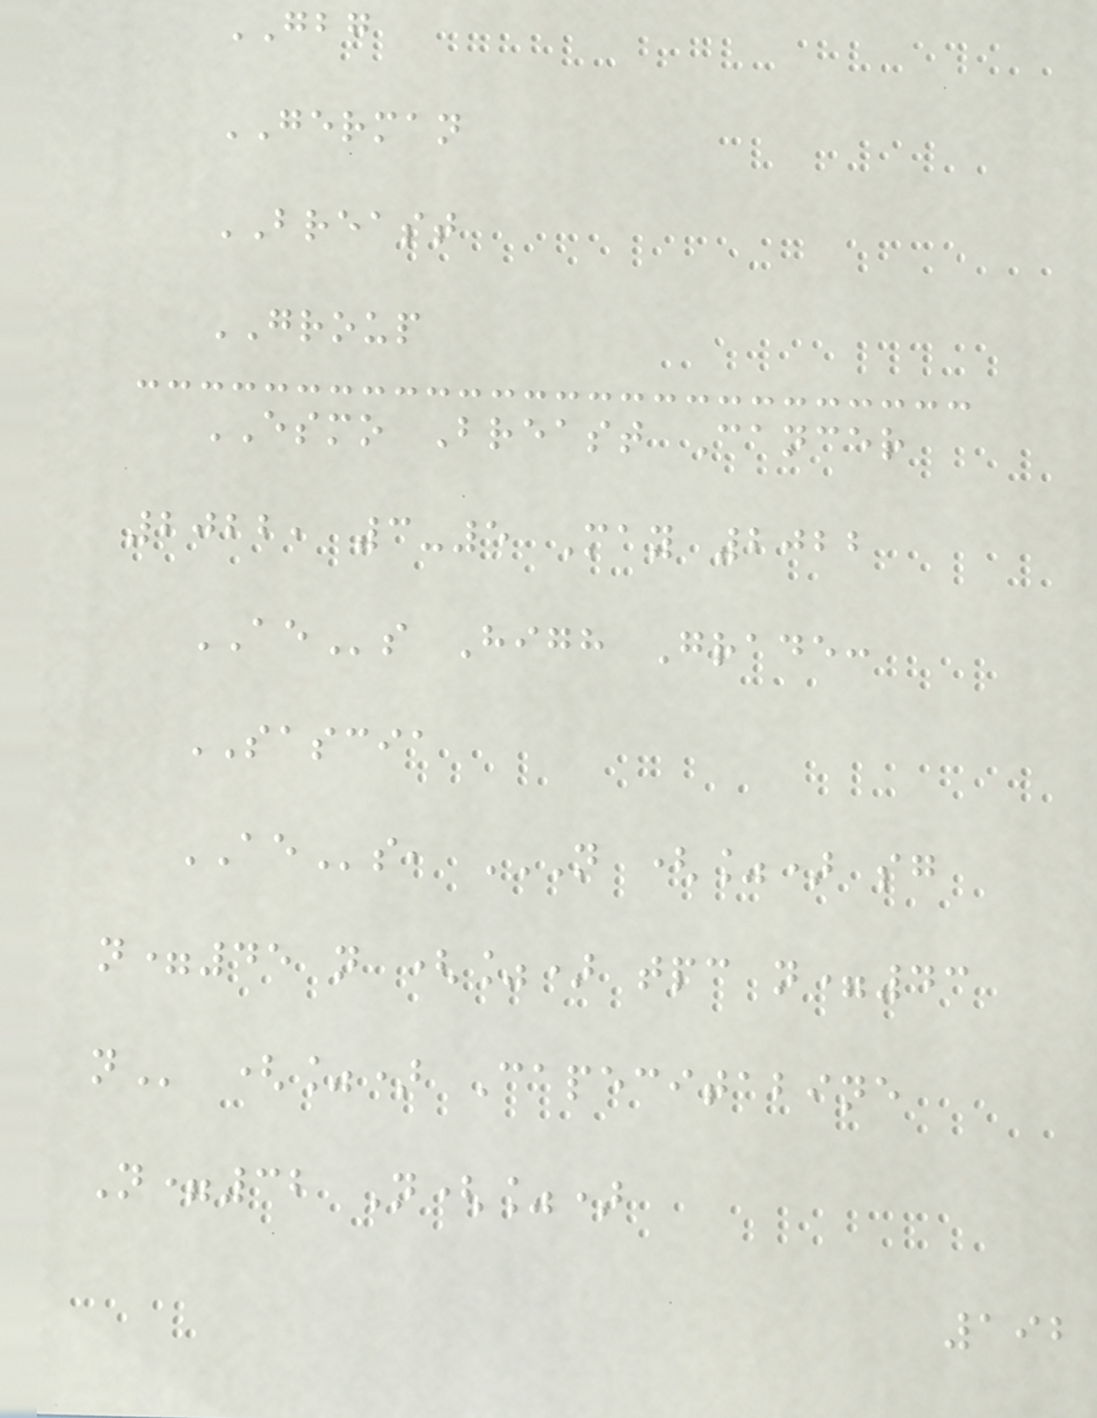GBG
GERMAN
BREAST
GROUP
ESMO Breast Cancer
2022, 3-5 May 2022
AEs High Grade:
SASCIA
AEs, N (%) SG
N=45 N (%) TPC N=43
N (%) Capecitabine
N=32 N(%)
192
